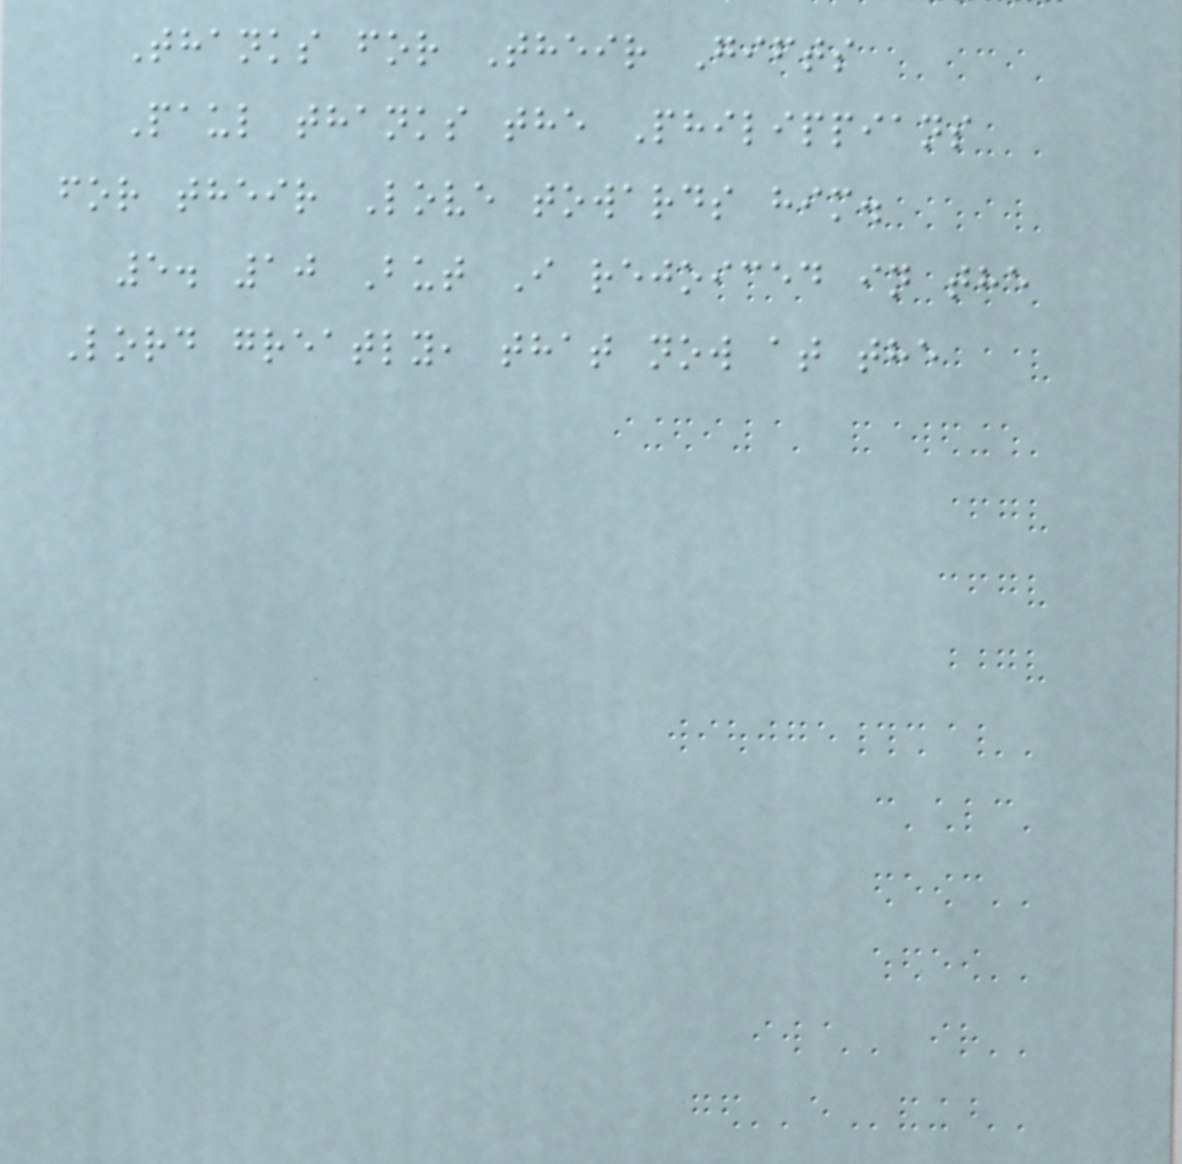Thanks for Their Gifts
Paul thanks the Philippians
for their Love towards him.
5. 10 But I rejoiced in the
Lord greatly, that now at the
